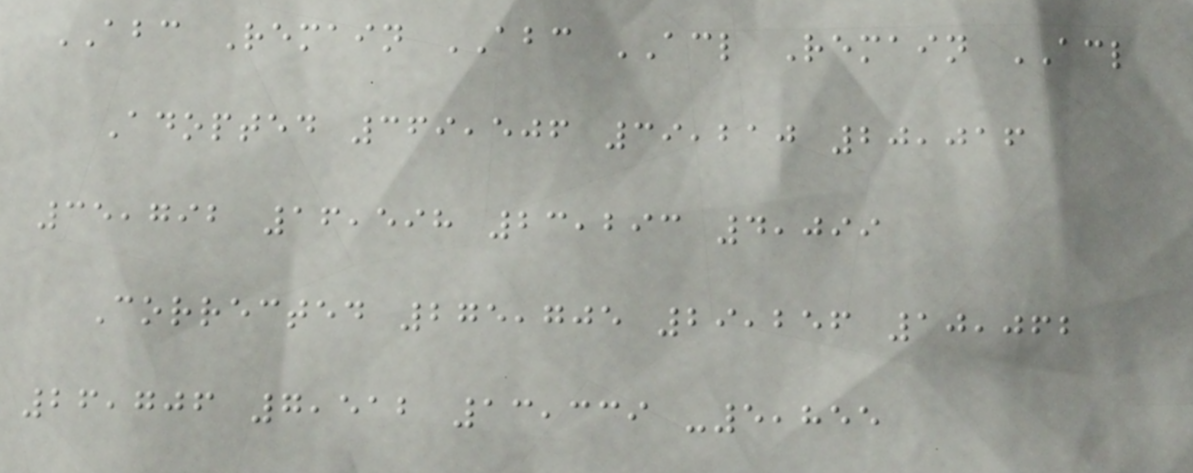ABC Remain ABC ACL Remain ACL
Adopted 369,506 39,210 20,016
35,792 16,598 23,293 4,099
Corrected 275,705 29,256 10,062
26,706 7,512 13,339 -5,855
